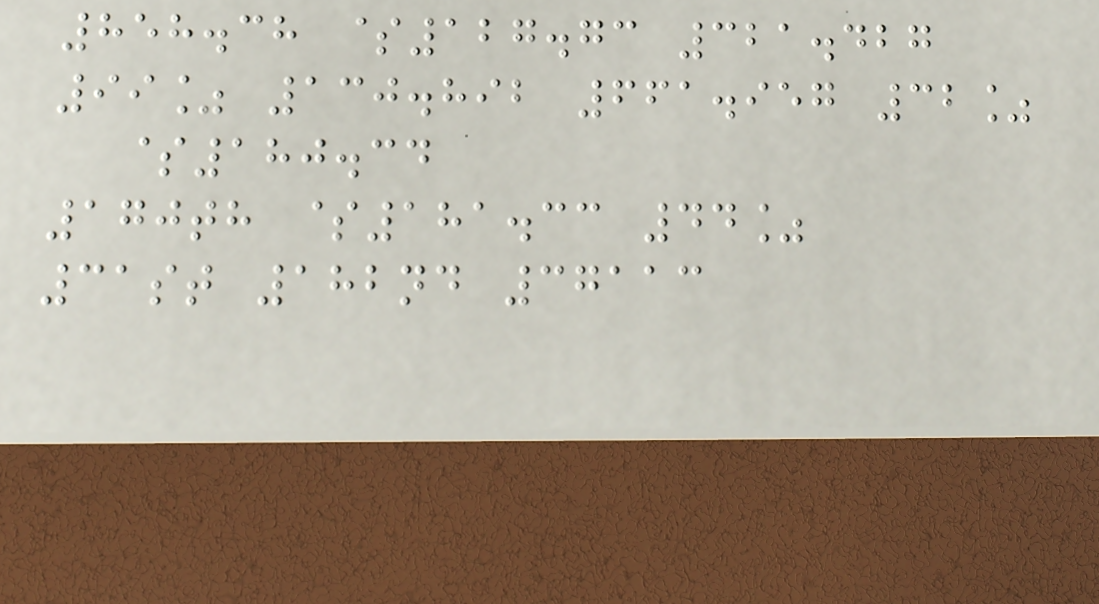858.38 $127.73 321.427
99% 130.892 661.957 32%
$180.34
170th $181.33 44%
31st 182nd 37113
